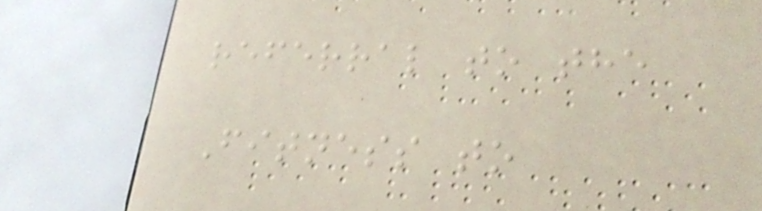referral to the
Fitness to
